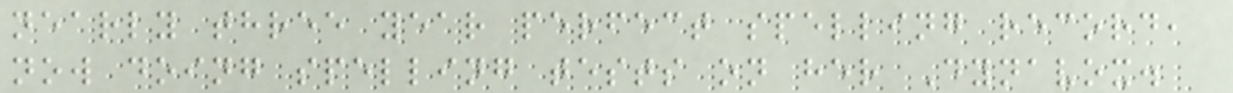nearly three year perfect spelling record,
now doing spelling tests on her Dynavox.
